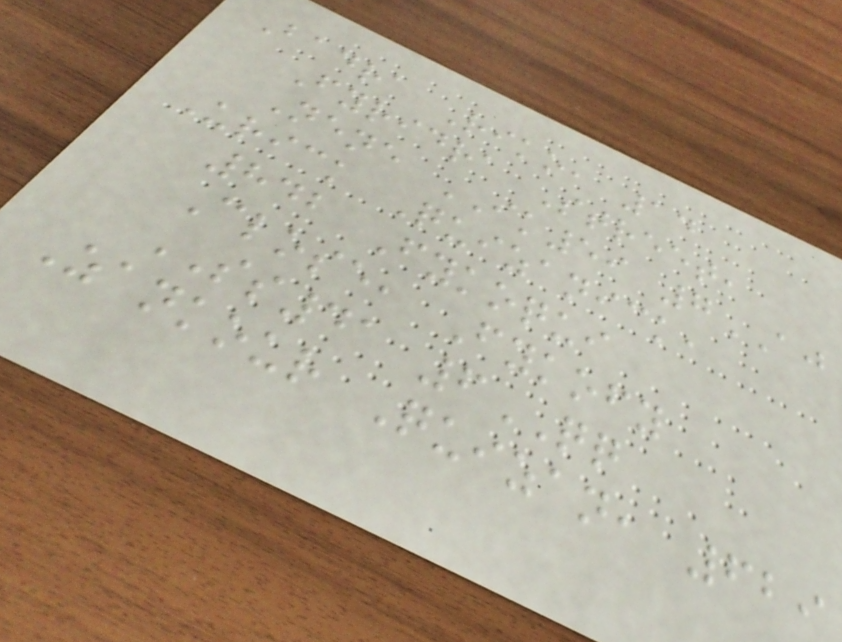Badra Riko, 14
Fyridra Street,
Nene IK59 7AJ
Urick Quizanick,
842 Fykoqui
Close, Fykofy
SS41 6QQ
Zankour Quizan, 629
